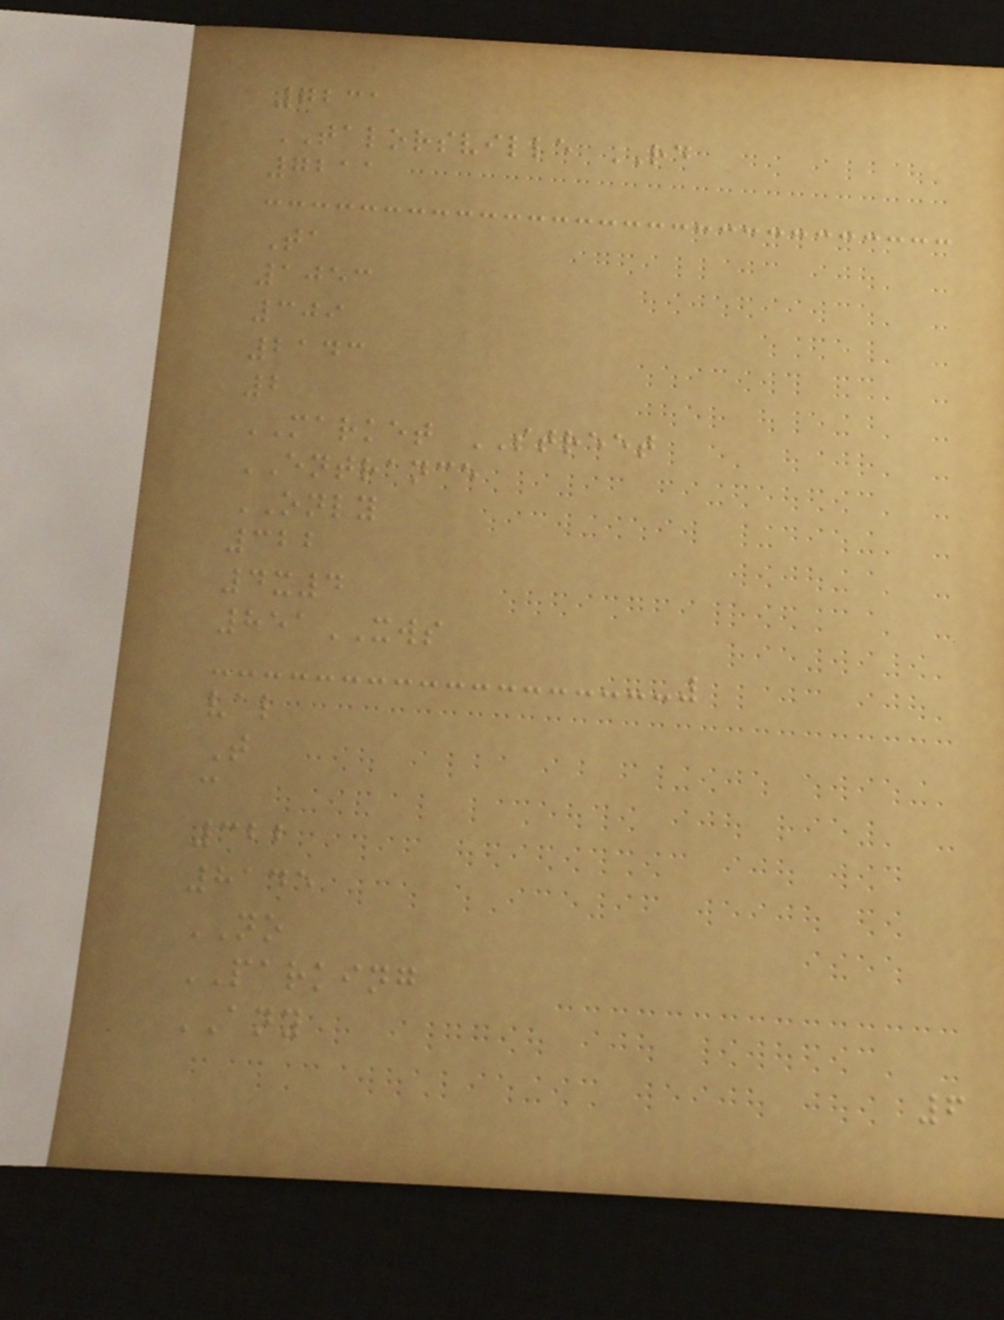7231
TALORSVILLE RD
7211
Ta
1053
309
2143
2
MARKET STREET
ENTRANCE
ONLY
322
4x4
851XWS
val
T
c
322
8145
NO
PARKING
ANY
6
